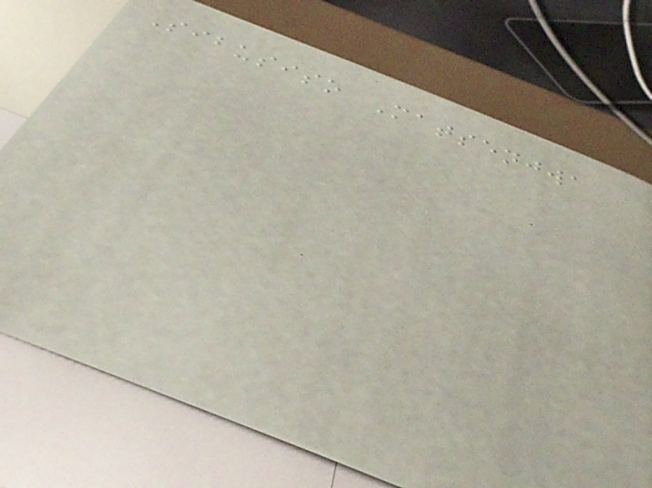Sibusiso Matsenjwa
